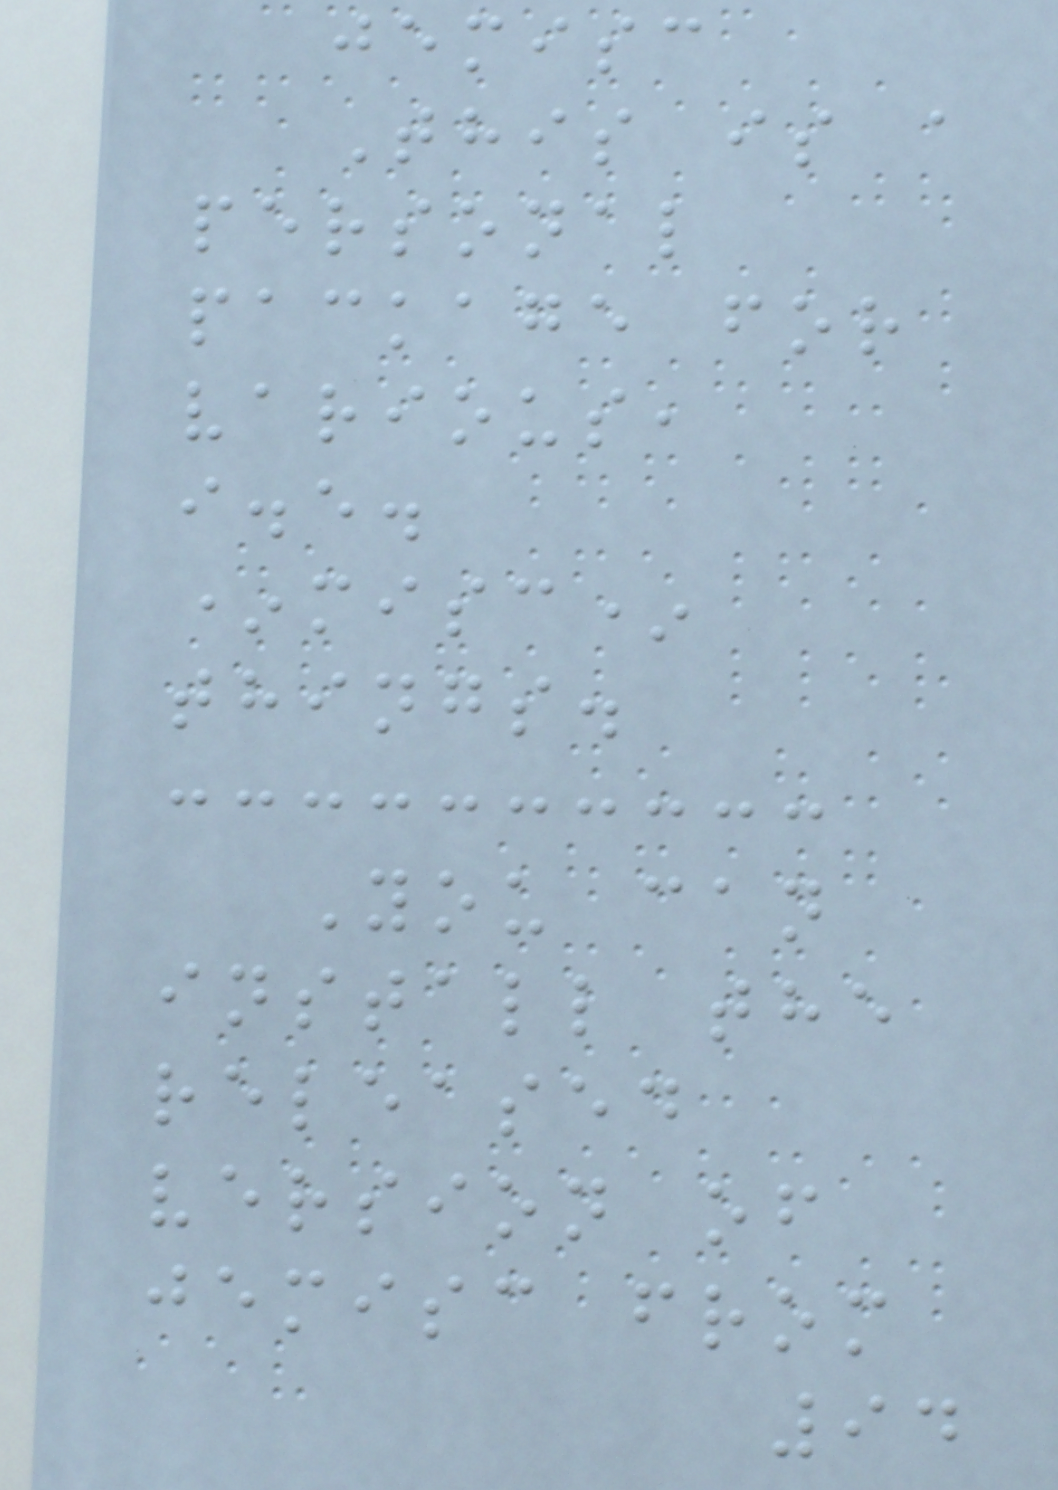jemisc
This is a
personal
package for
various,
i.e.
*misc*
things.
You can
install the
released
version of
jemisc from
94
